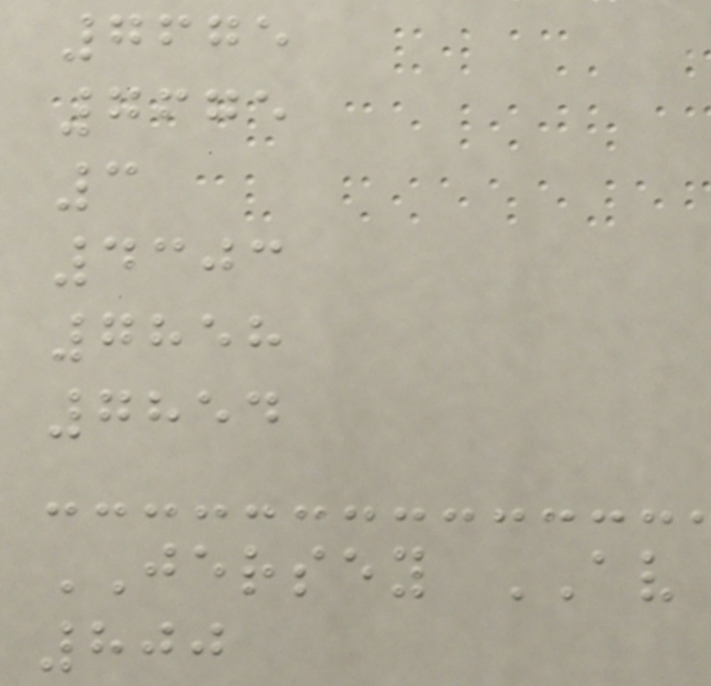7675
7675
3
4303
7858
7854
JERSEY AV
800
